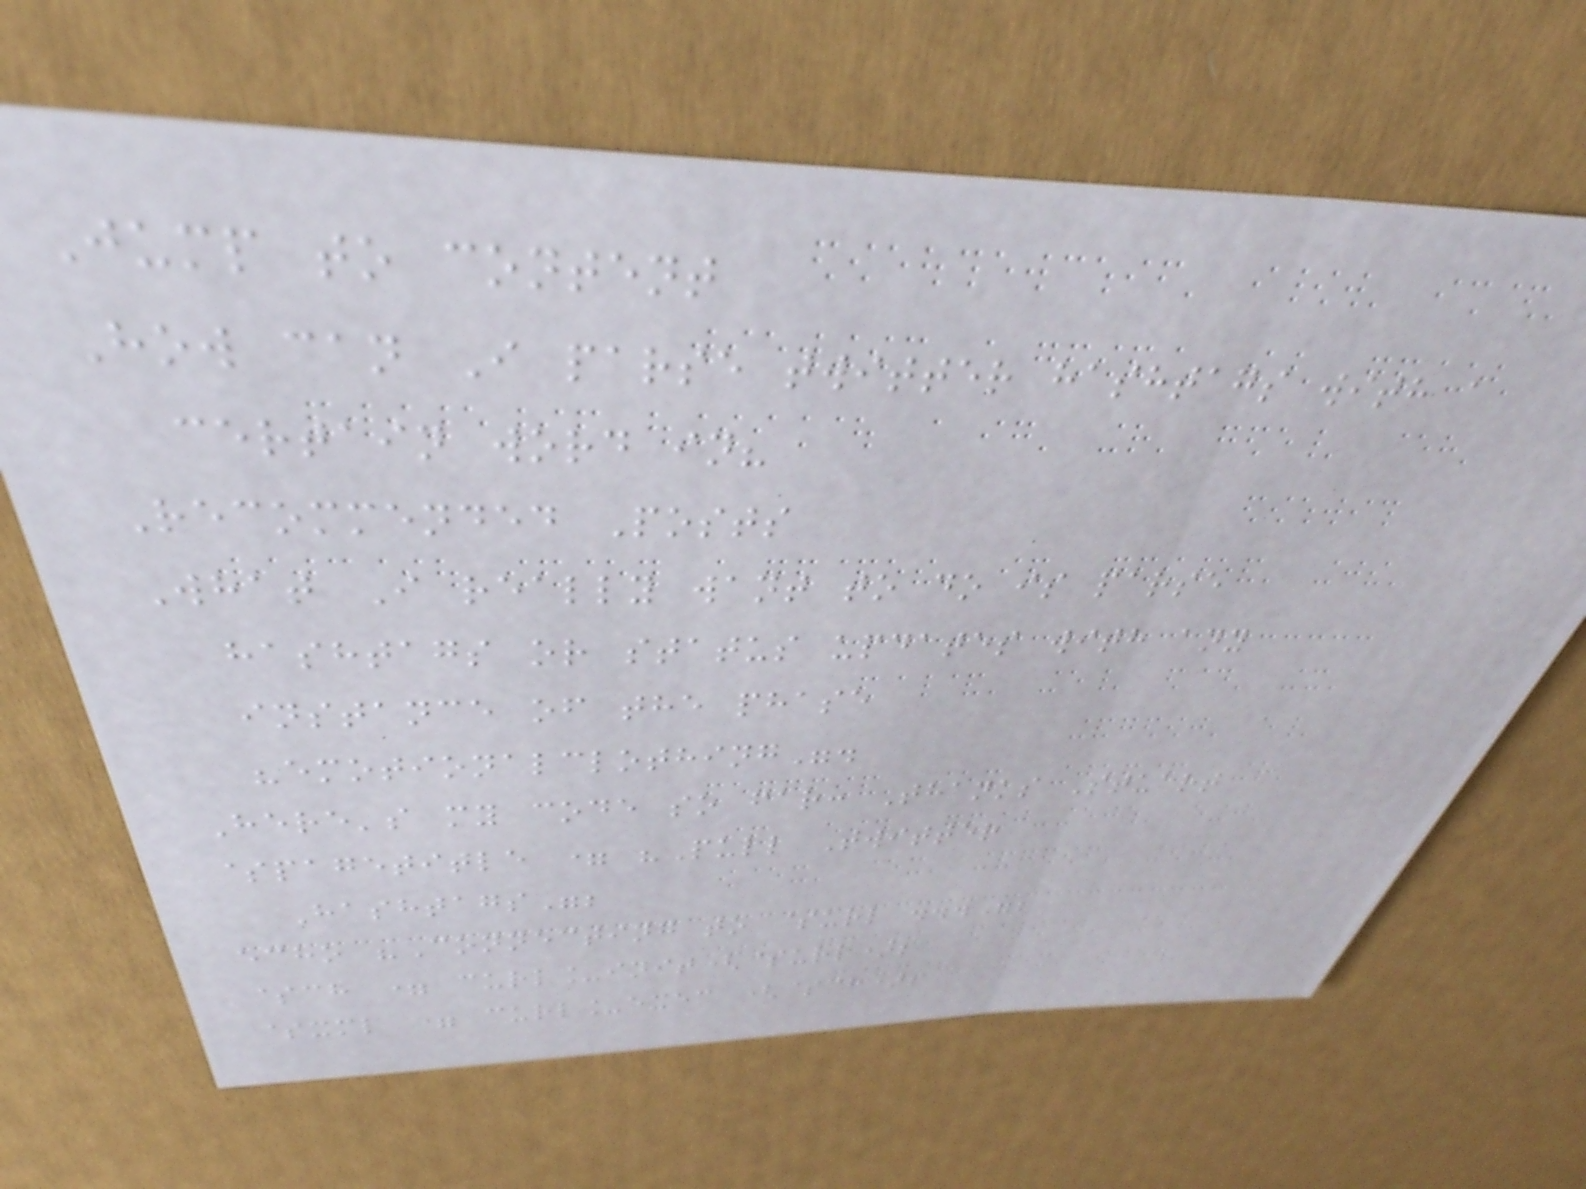Jump to content
How can I parse twitter hashtags with a
certain word in?
Recommended Posts
What I really want to do is parse
hashtags or status updates with any
instance of the phase
"emotionalclothing".
Here's my code so far: Thanks Stuart
$pagetitle = "Pull Twitter
Hashtags";
echo "Connecting to $url ...";
$ch = curl_init($url);
$xml = curl_exec ($ch);
